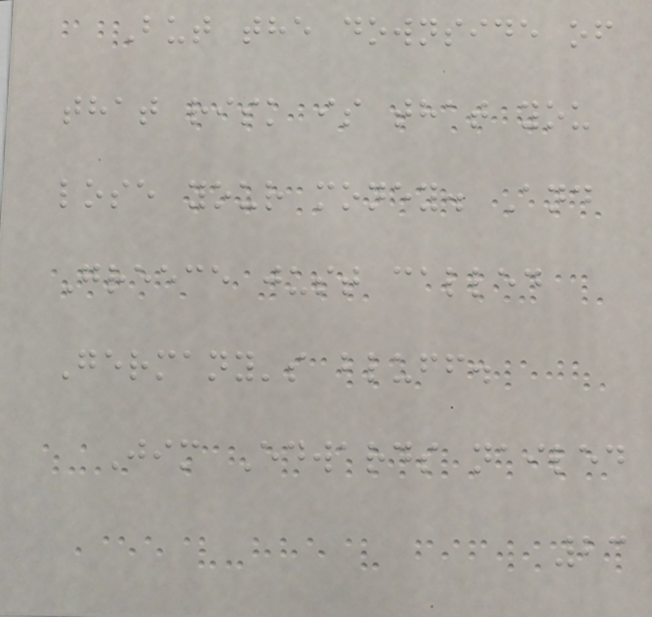But the downside of
that risk is that you
lose your money. And
Greece just called
Germany's bluff.
Jim Edwards nailed
23
